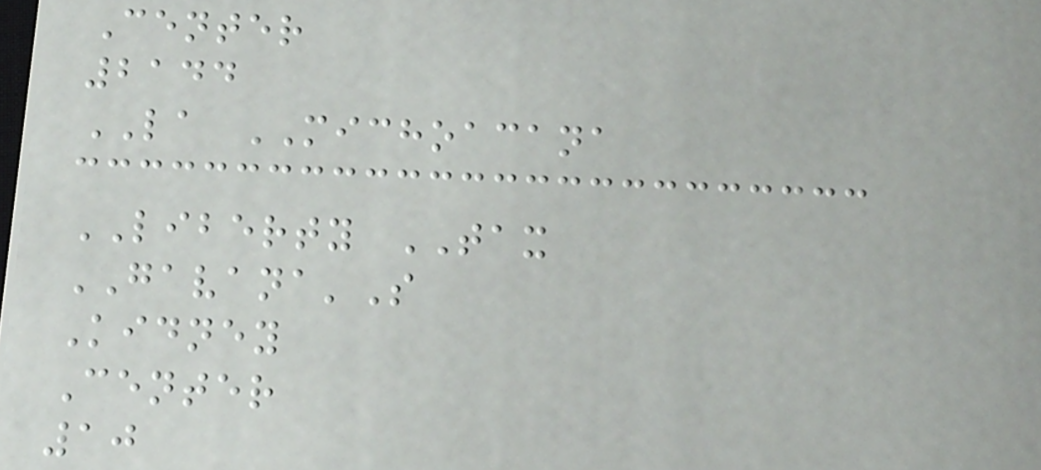Center
2144
LA MICHOACANA
LIBERTY TAX
GAVANA'S
Kidney
Center
10
